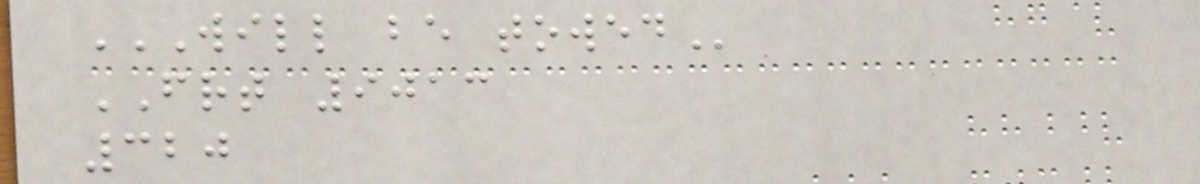WILL BE TOWED
FRT 9013
320
